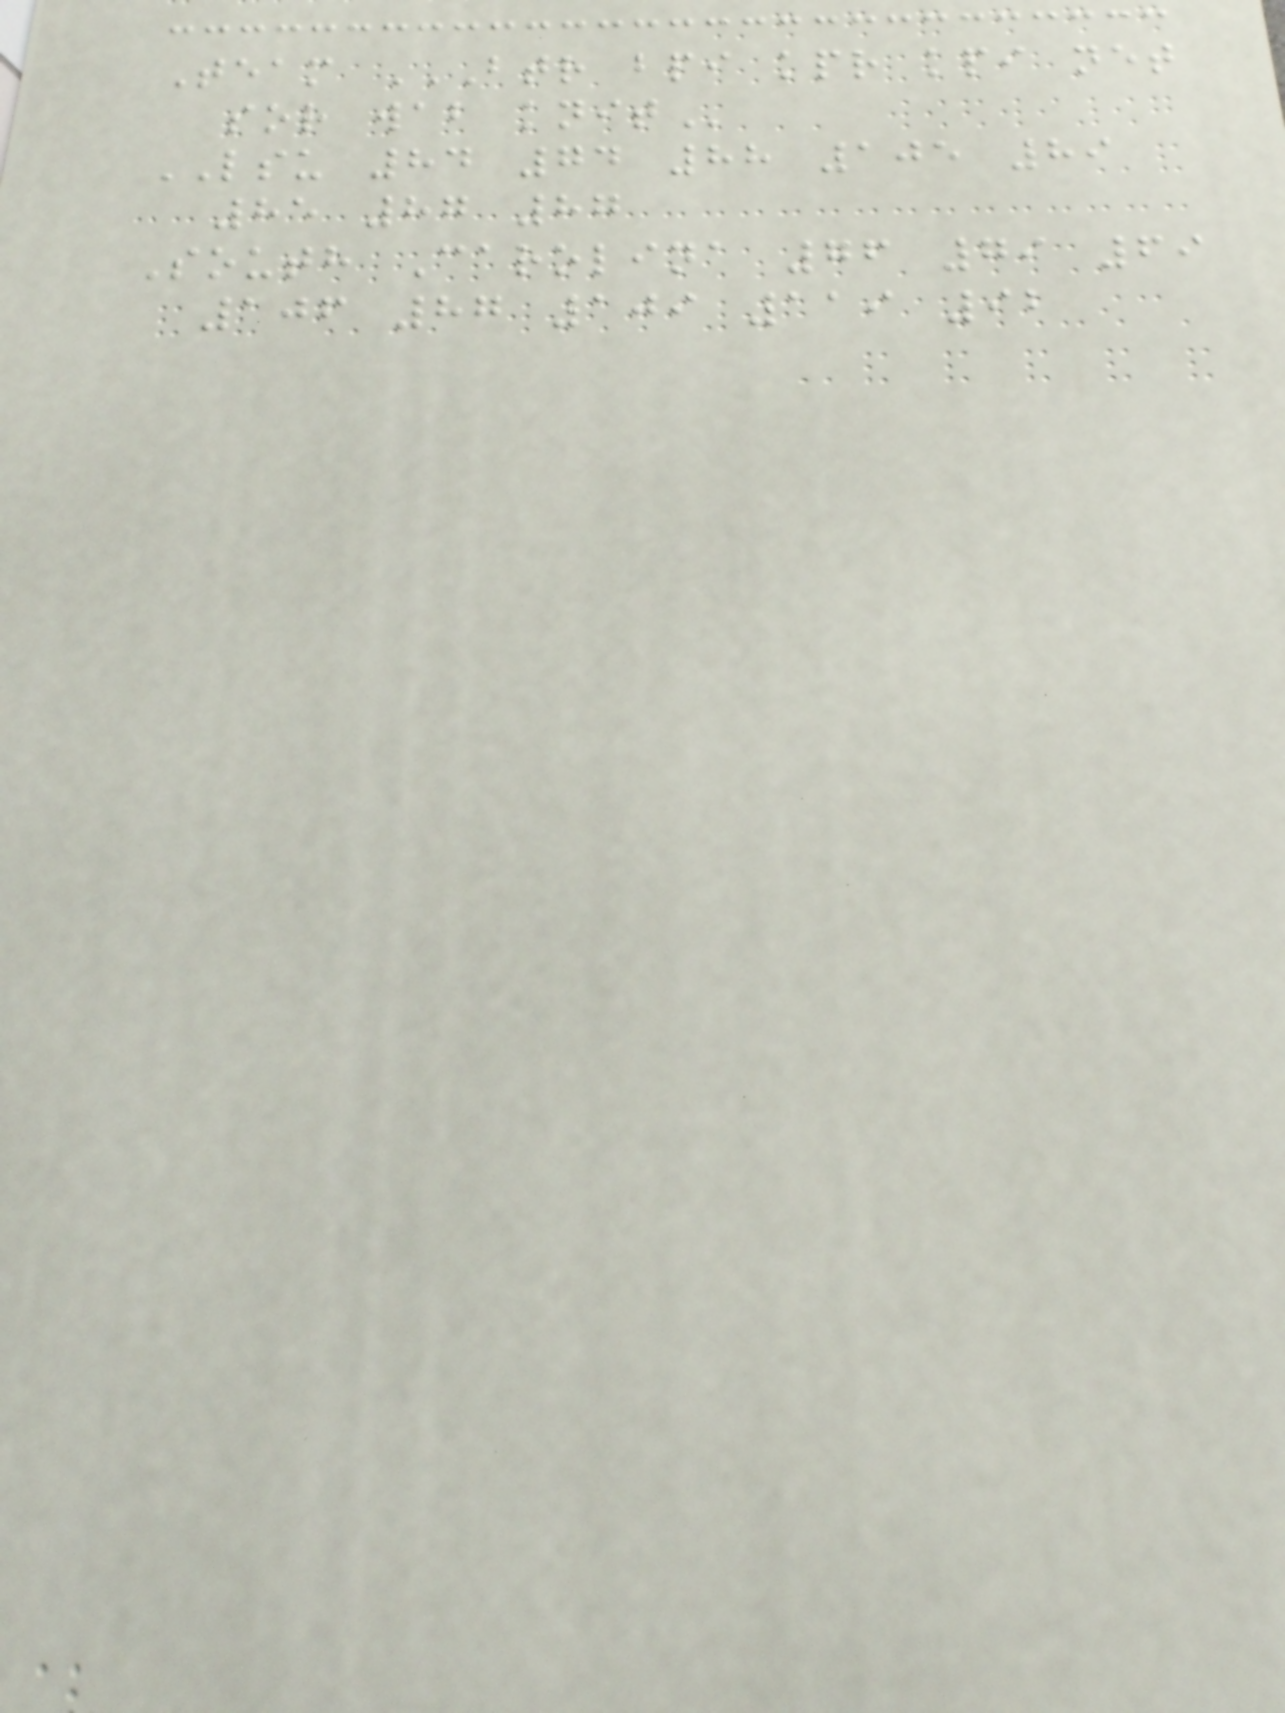Team BTR BPI KPR KPI NET
sor wab
LSU 84 74 88 105 89
85 87 87
South Carolina 76 79 69
106 87 109 119 92
